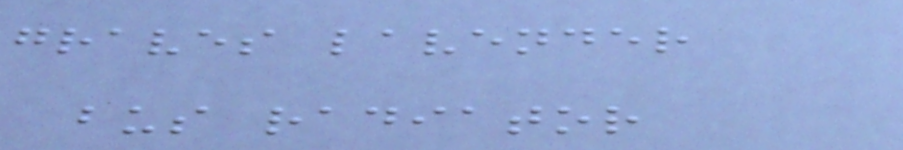graves lavender
bus radiator
